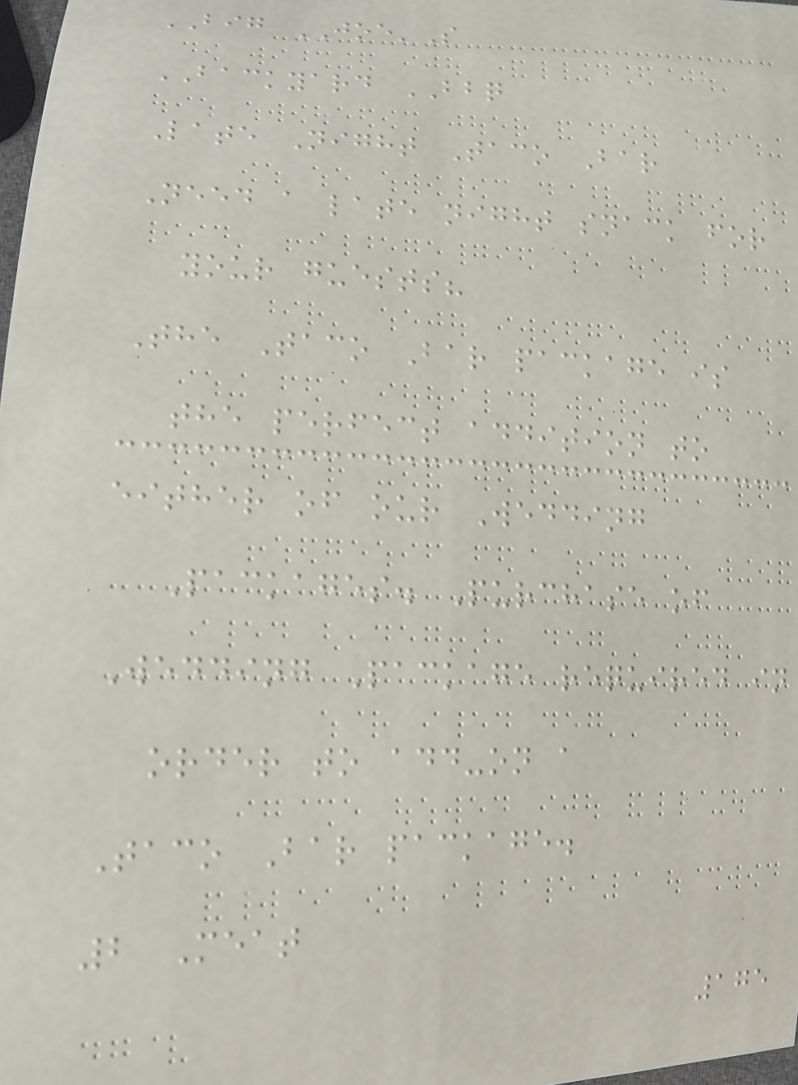BIG JOE'S
BACKYARD BBQ
Late Night Taco Bar
Need a late night snack for
your guests?
The Taco Bar package is
the perfect addition to
either of our Wedding
Packages. Purchase of
Wedding Package required in
order to add-on a
Taco Bar package.
2 Meat
175
